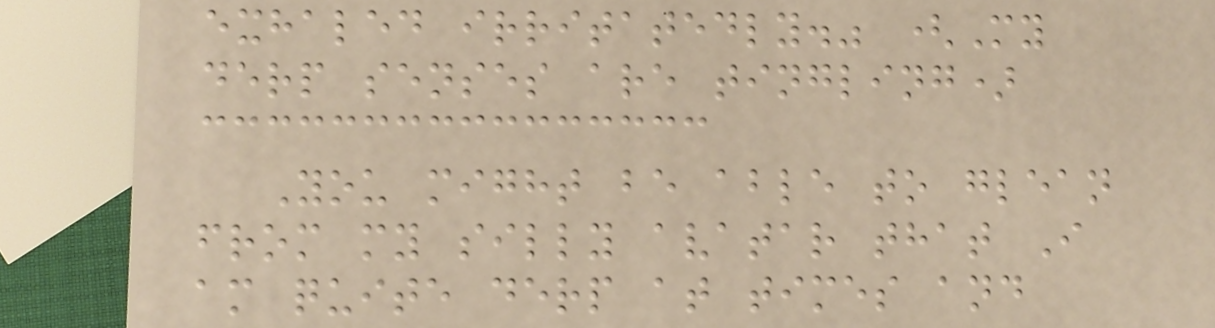exhaled irritatedly." (My
derp senses are tingling)
You might be able to glean
from my silly avatar that I
am quite derp at times and
